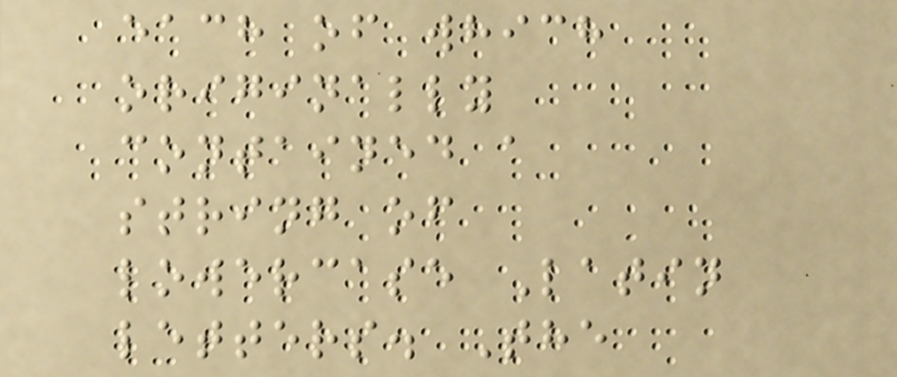each of which
originally
contained a
string of
lowercase Latin
letters. The
